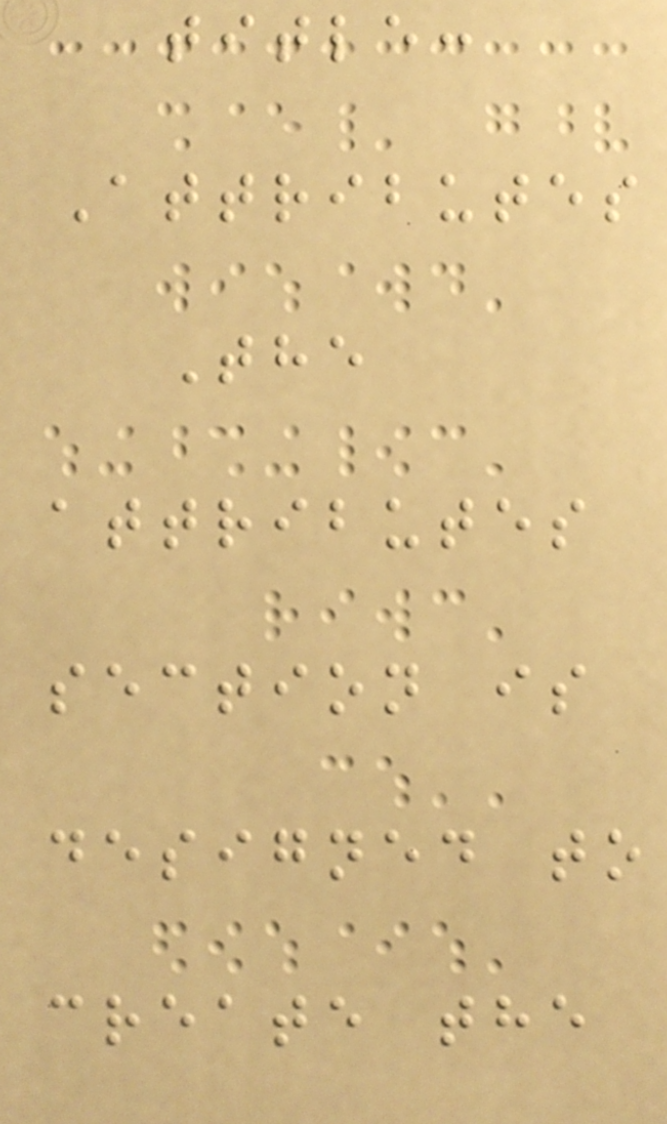title:
Attributes
The
attributes
section is
designed to
create the
